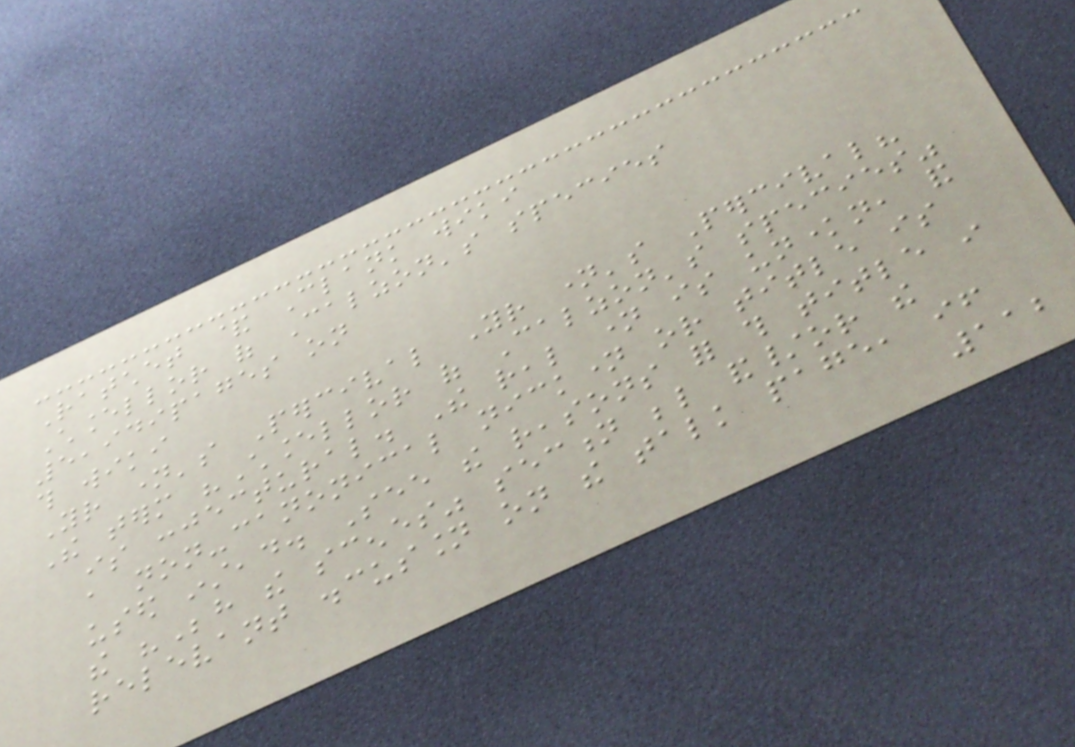Ratchet & Clank wiki
Chancellor of Calzon's species
5,949pages on
this wiki
Your name's Percival Your name's Percival?
The term "Chancellor of Calzon's species"
is conjectural. The real name is unknown, and
a non-canonical nickname or title is
used instead. See the reasons for this title in
the "Behind the scenes" section below and/or the
relevant discussion on the talk page, if
112
